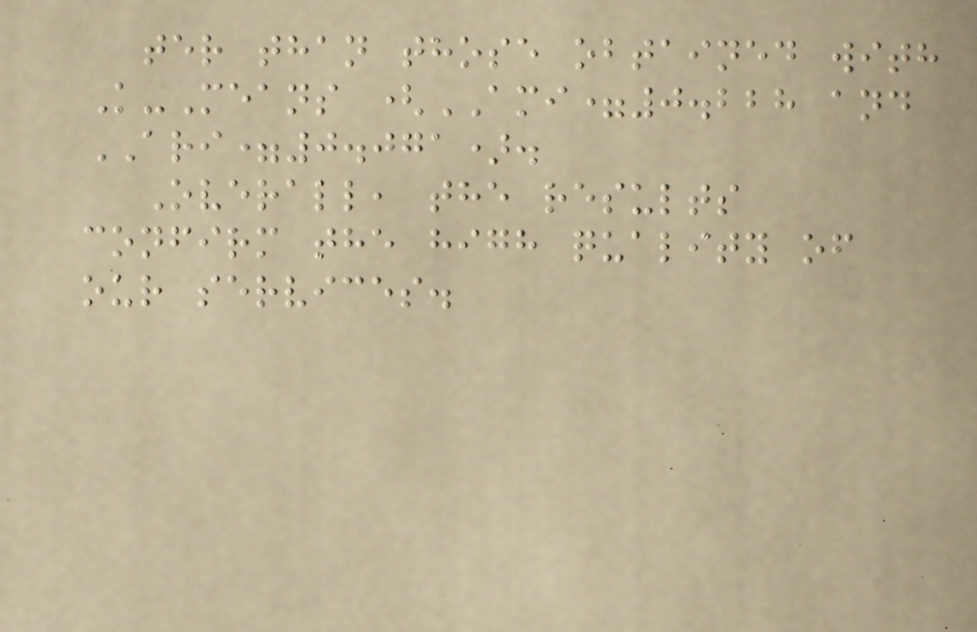ter than those obtained with
K-Means (AMI=0.228 and
ARI=0.071).
Overall, the results
confirm the high quality of
our services.
